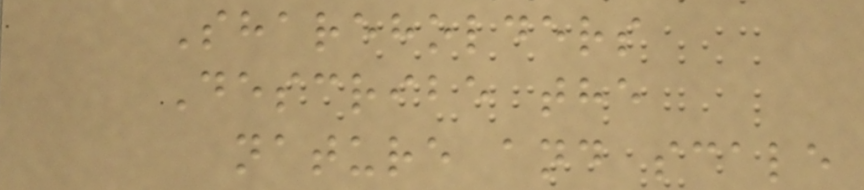Shareholders
Describe the
nature and scale
